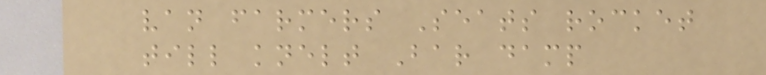van farmers Seats rocket
till knelt Bar damp
